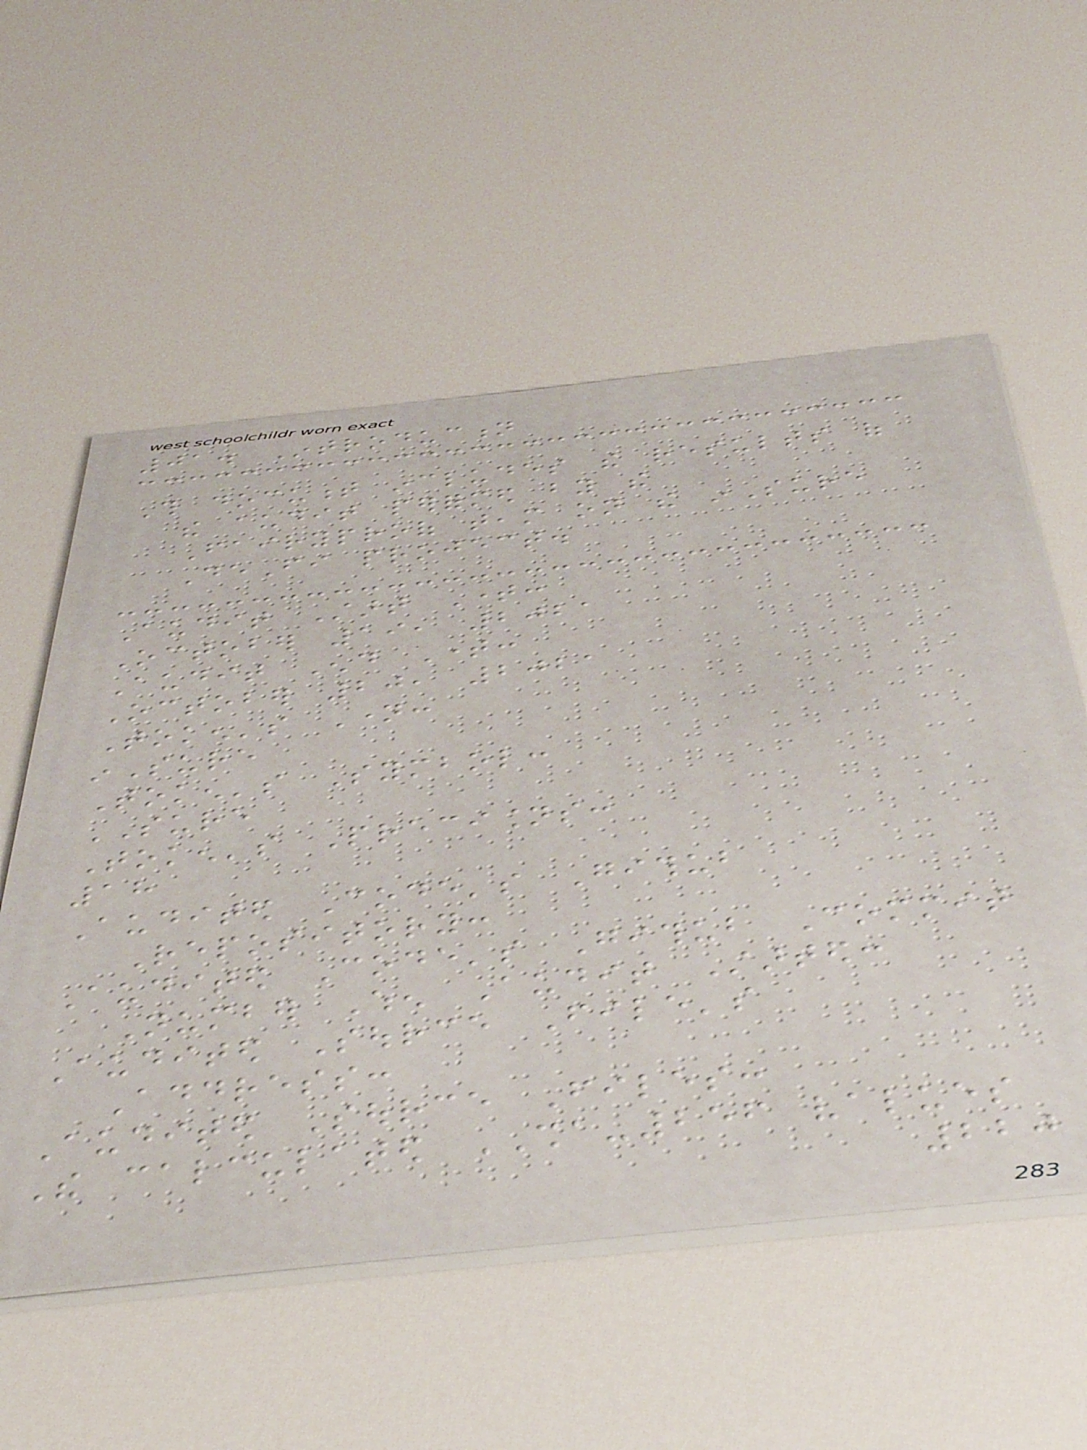01. Introduction
This document includes the results of
the audit performed by the
Fairyproof team on the inSure
DeFi project.
Audit Start Time:
October 19, 2021
Audit End Time:
October 20, 2021
Token's Name:
inSure
Token's Symbol:
SURE
Token's Precisions:
18
Audited Code's Github
Repository:
Audited Code's Github Commit
Number When Audit Started:
Audited Source File's
Address:
Audited Source Files:
The calculated SHA-256 values
220
